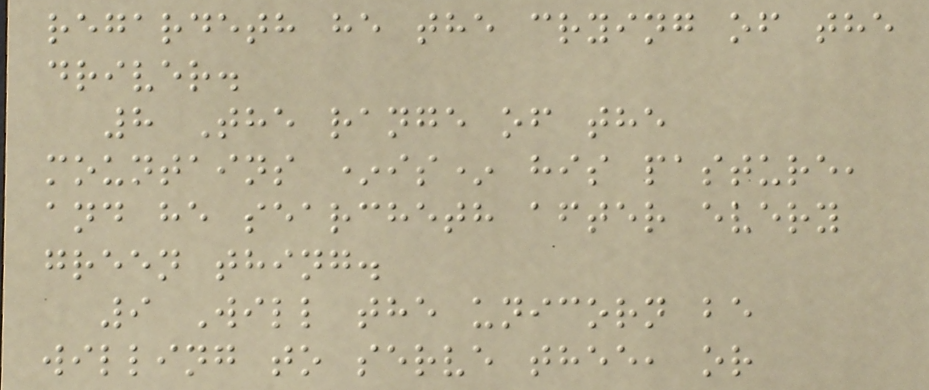regardeth he the crying of the
driver.
8 The range of the
mountains *is* his pasture,
and he searcheth after every
green thing.
9 Will the unicorn be
willing to serve thee, or
